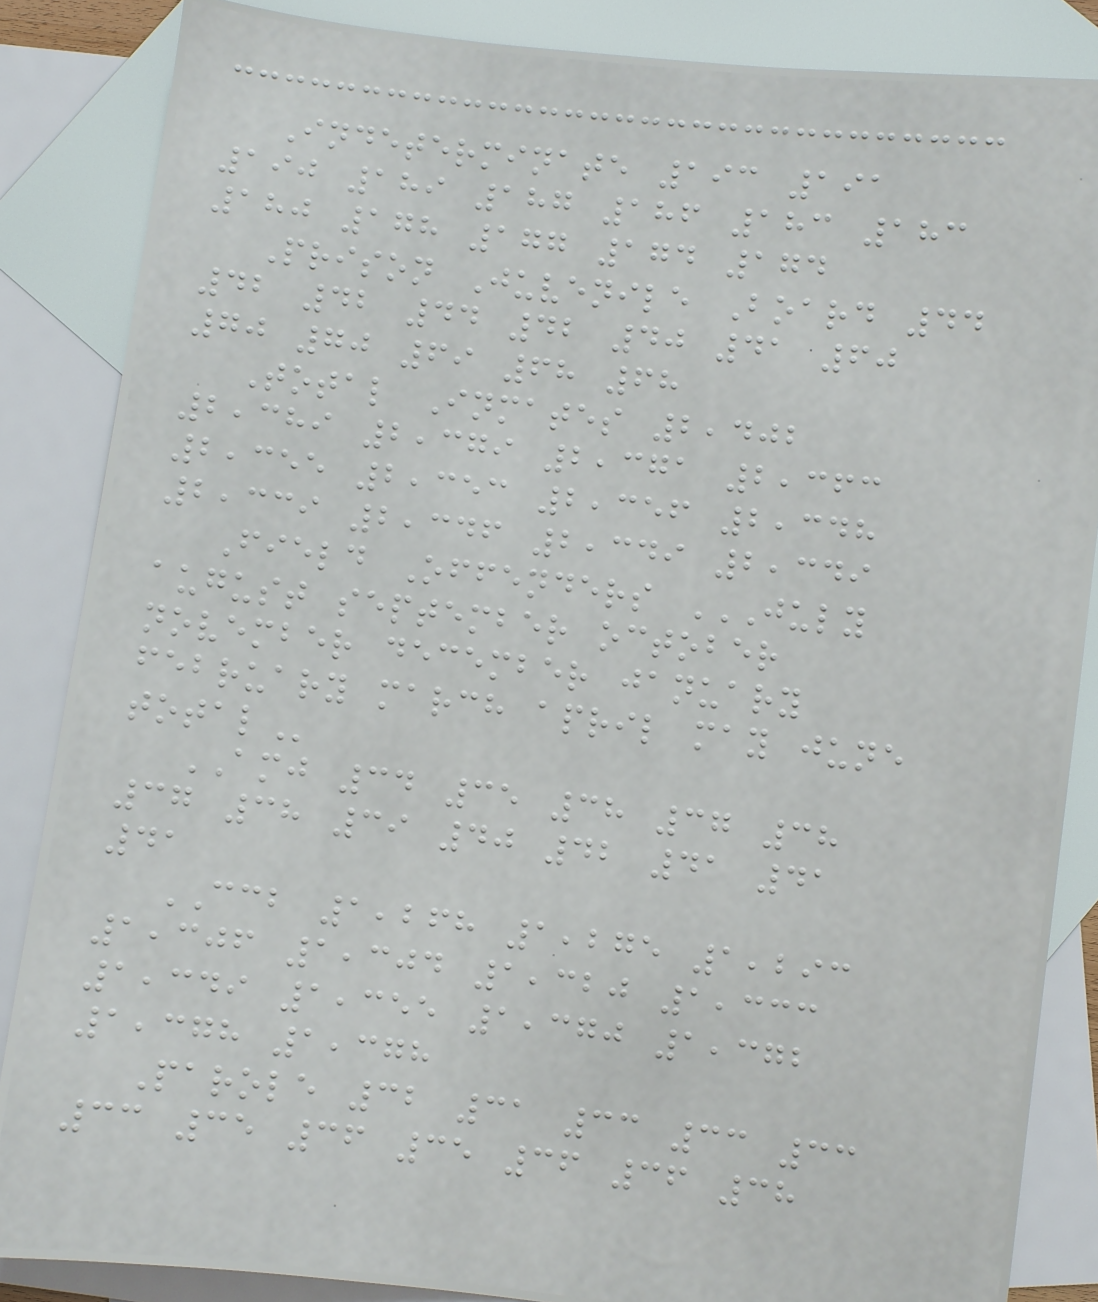Indeterminate 193 191
190 189 187 186 183 183
180 178 177 174 174
Prison Juvenile Board 44
42 42 44 42 40 41 60
70 70 69 68 68
Total Inmates 2,402
2,389 2,379 2,371 2,363
2,355 2,353 2,356 2,348
2,339 2,346 2,349 2,349
Field Offenders JULY
AUGUST SEPTEMBER OCTOBER
NOVEMBER DECEMBER JANUARY
FEBRUARY MARCH APRIL MAY JUNE
TOTAL
AMJ 34 35 38 37 38
37 38 39 40 42 41 41
41
CCB 1,268 1,275 1,293
1,306 1,304 1,320 1,333
1,349 1,355 1,370 1,372
1,378 1,378
Parole 32 31 33 33 33
33 35 36 35 36 36 38
